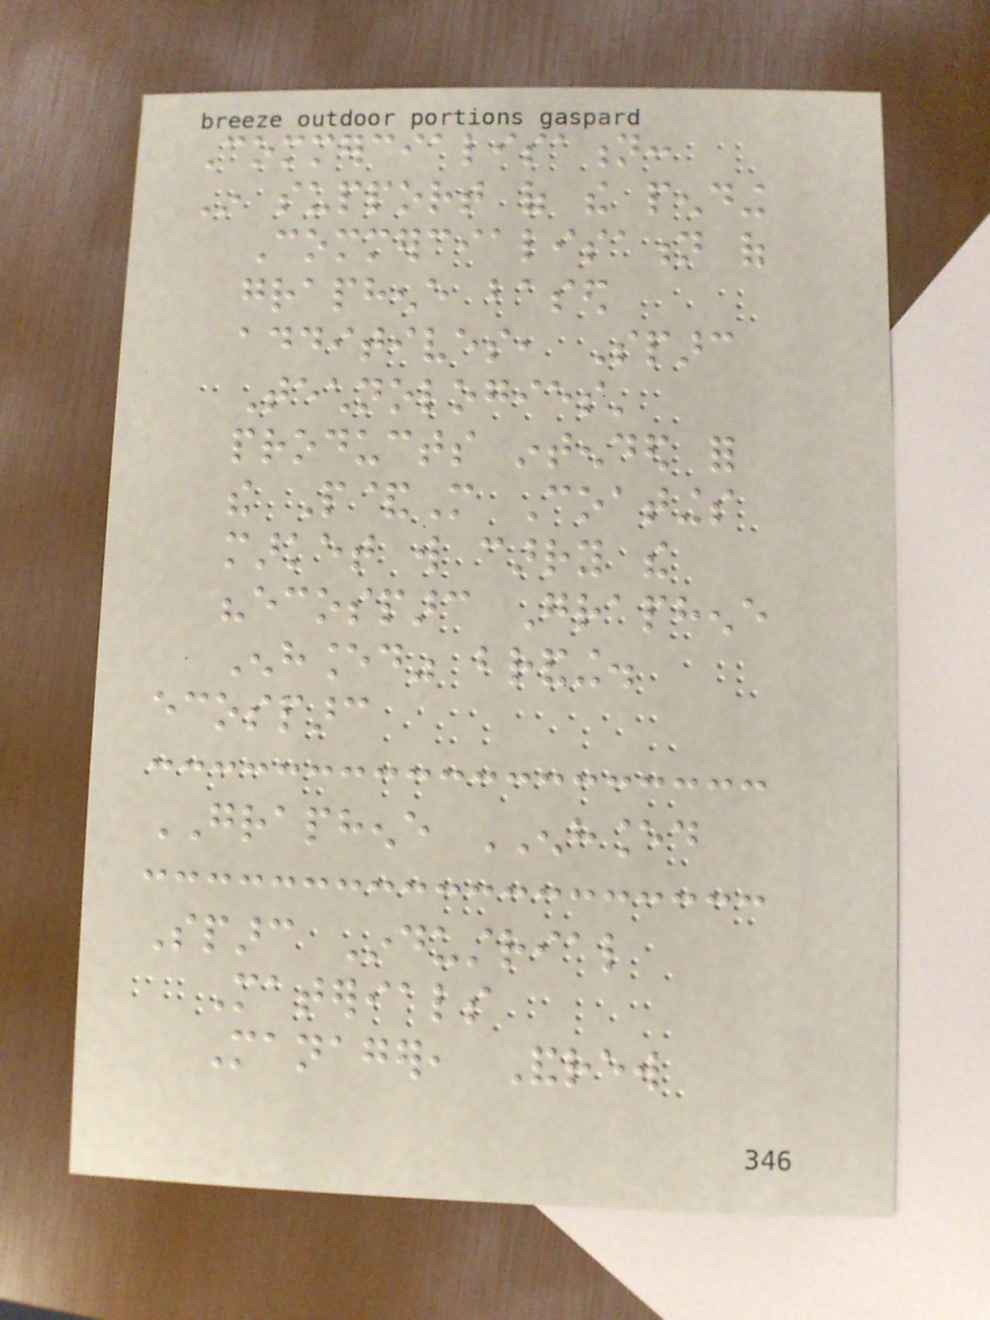Commercialisation:
In support of the pending
Commercialisation of
graphene based
additives, Sparc
Technologies'
products intended for
the P&M Coatings
market will carry the
"ecosparc Graphene
Enhanced" branding.
ecosparc
GRAPHENE ENHANCED
Sparc Industrial
Materials
Manager, Andrew
